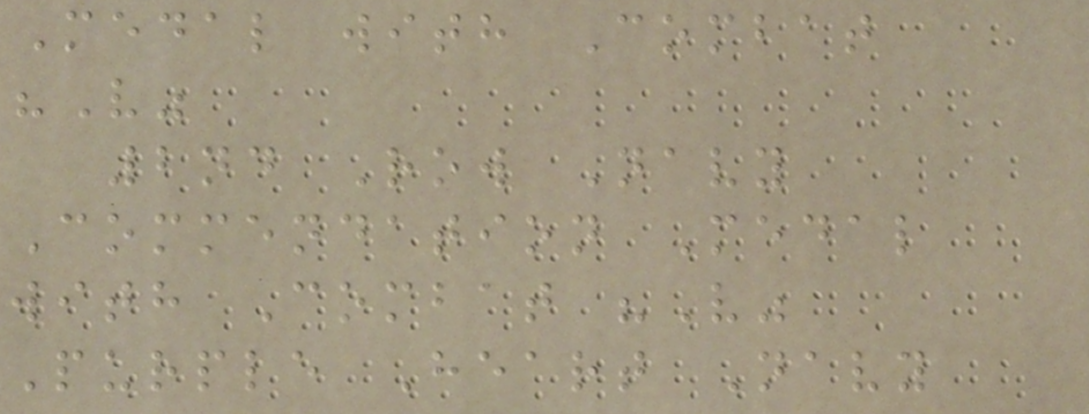Medal with Combat
"V"
2nd Row Navy
Commendation Medal
with Combat "V"
Purple Heart Navy
